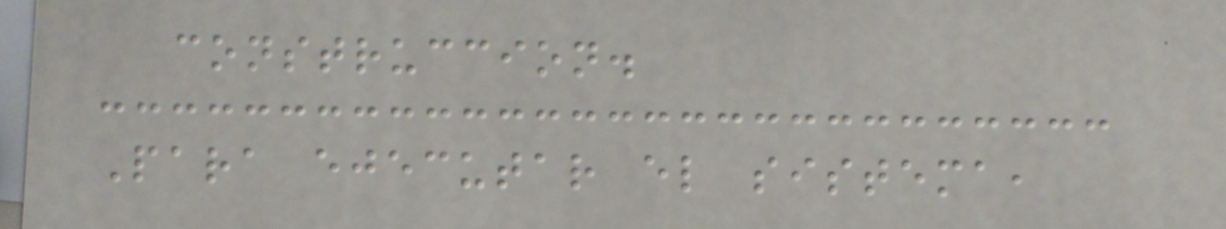construccion.
Para ejecutar el sistema,
